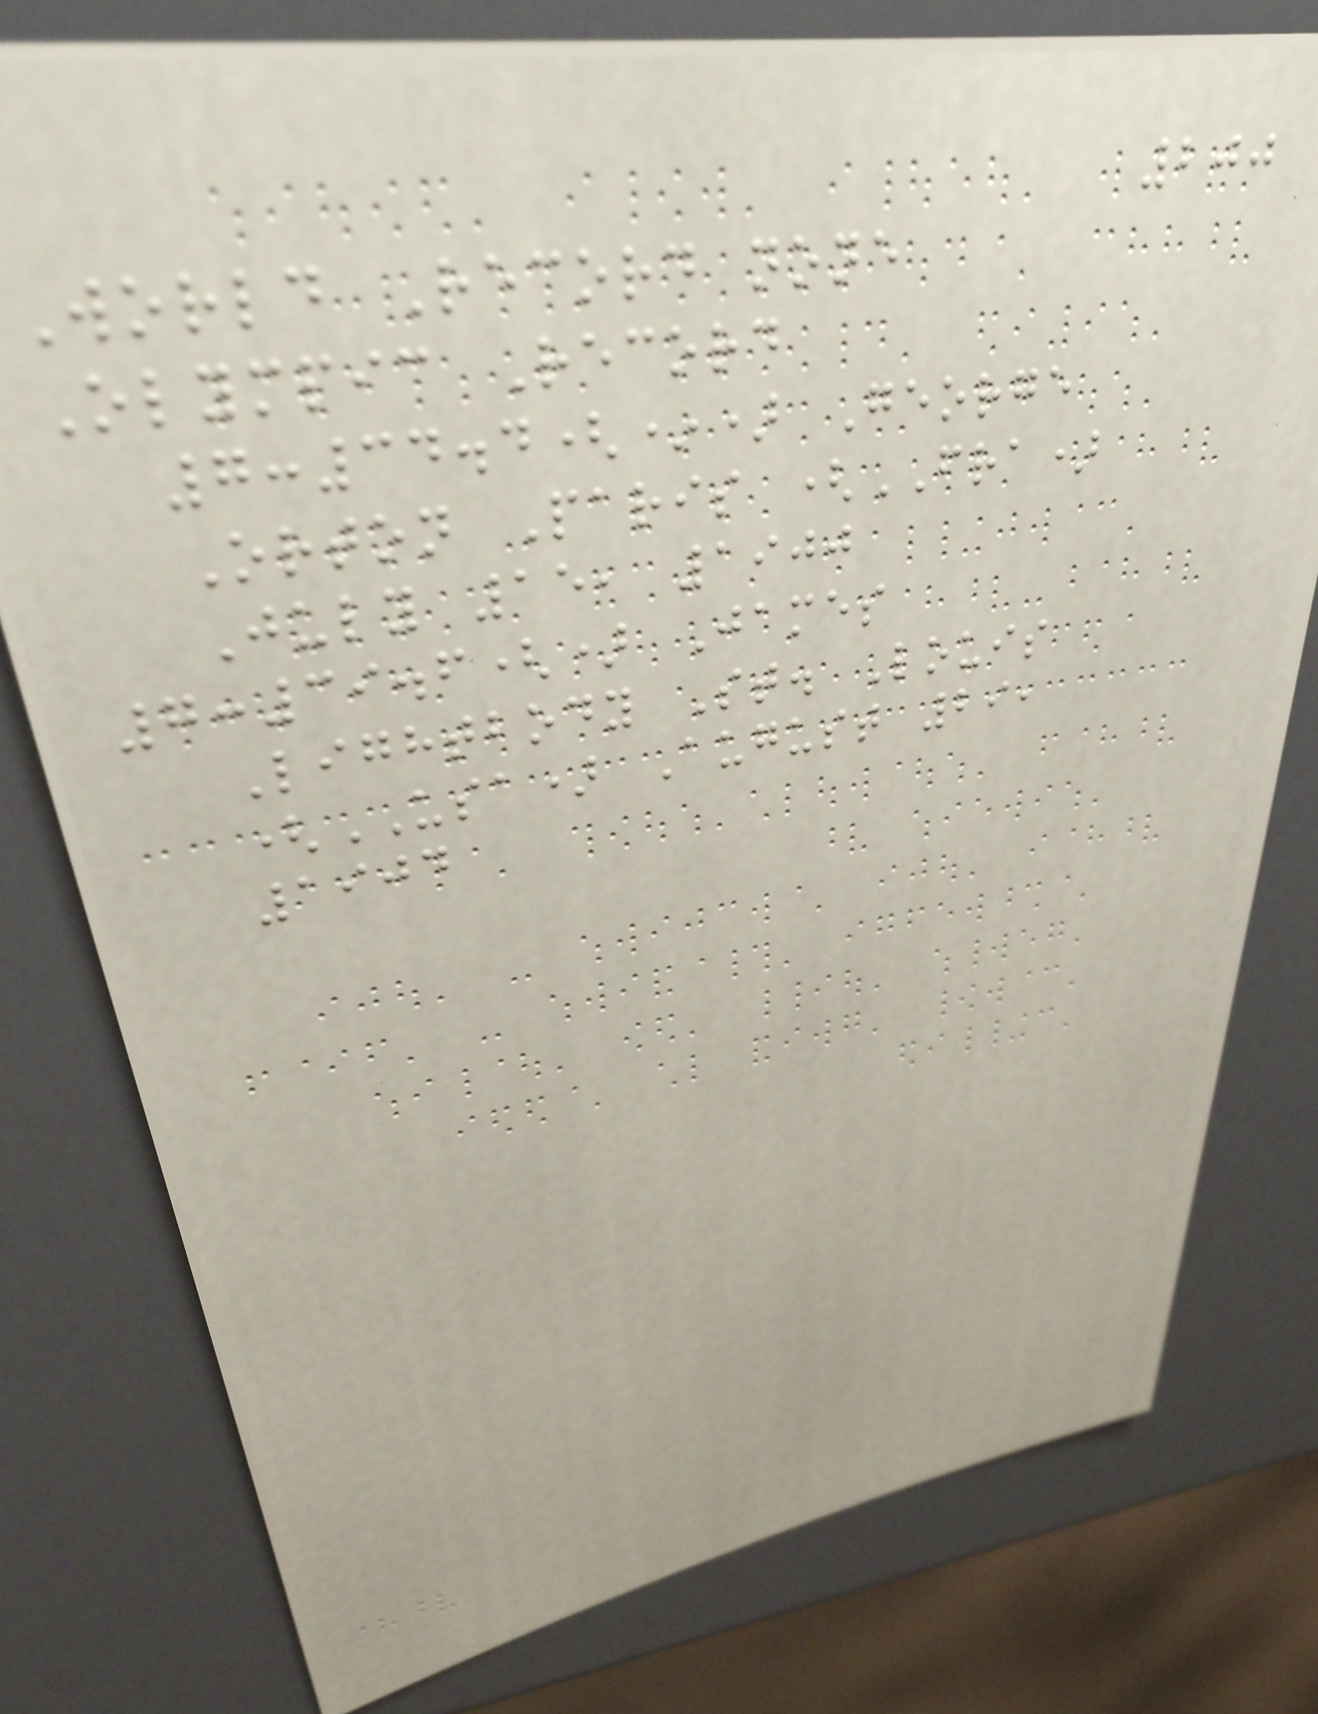200
World Record none
Olympic Record
7:34.4(*) George
Orton Paris (FRA)
July 15, 1900
7:39.6() James
Lightbody St. Louis
(USA) August 29,
1904
